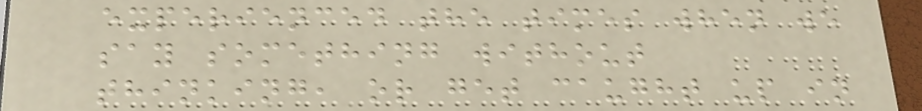experienced the times when we
say something without
thinking, or get caught up in
